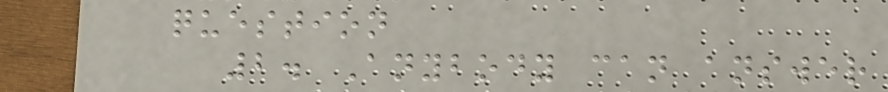question
2. Anybody can answer
